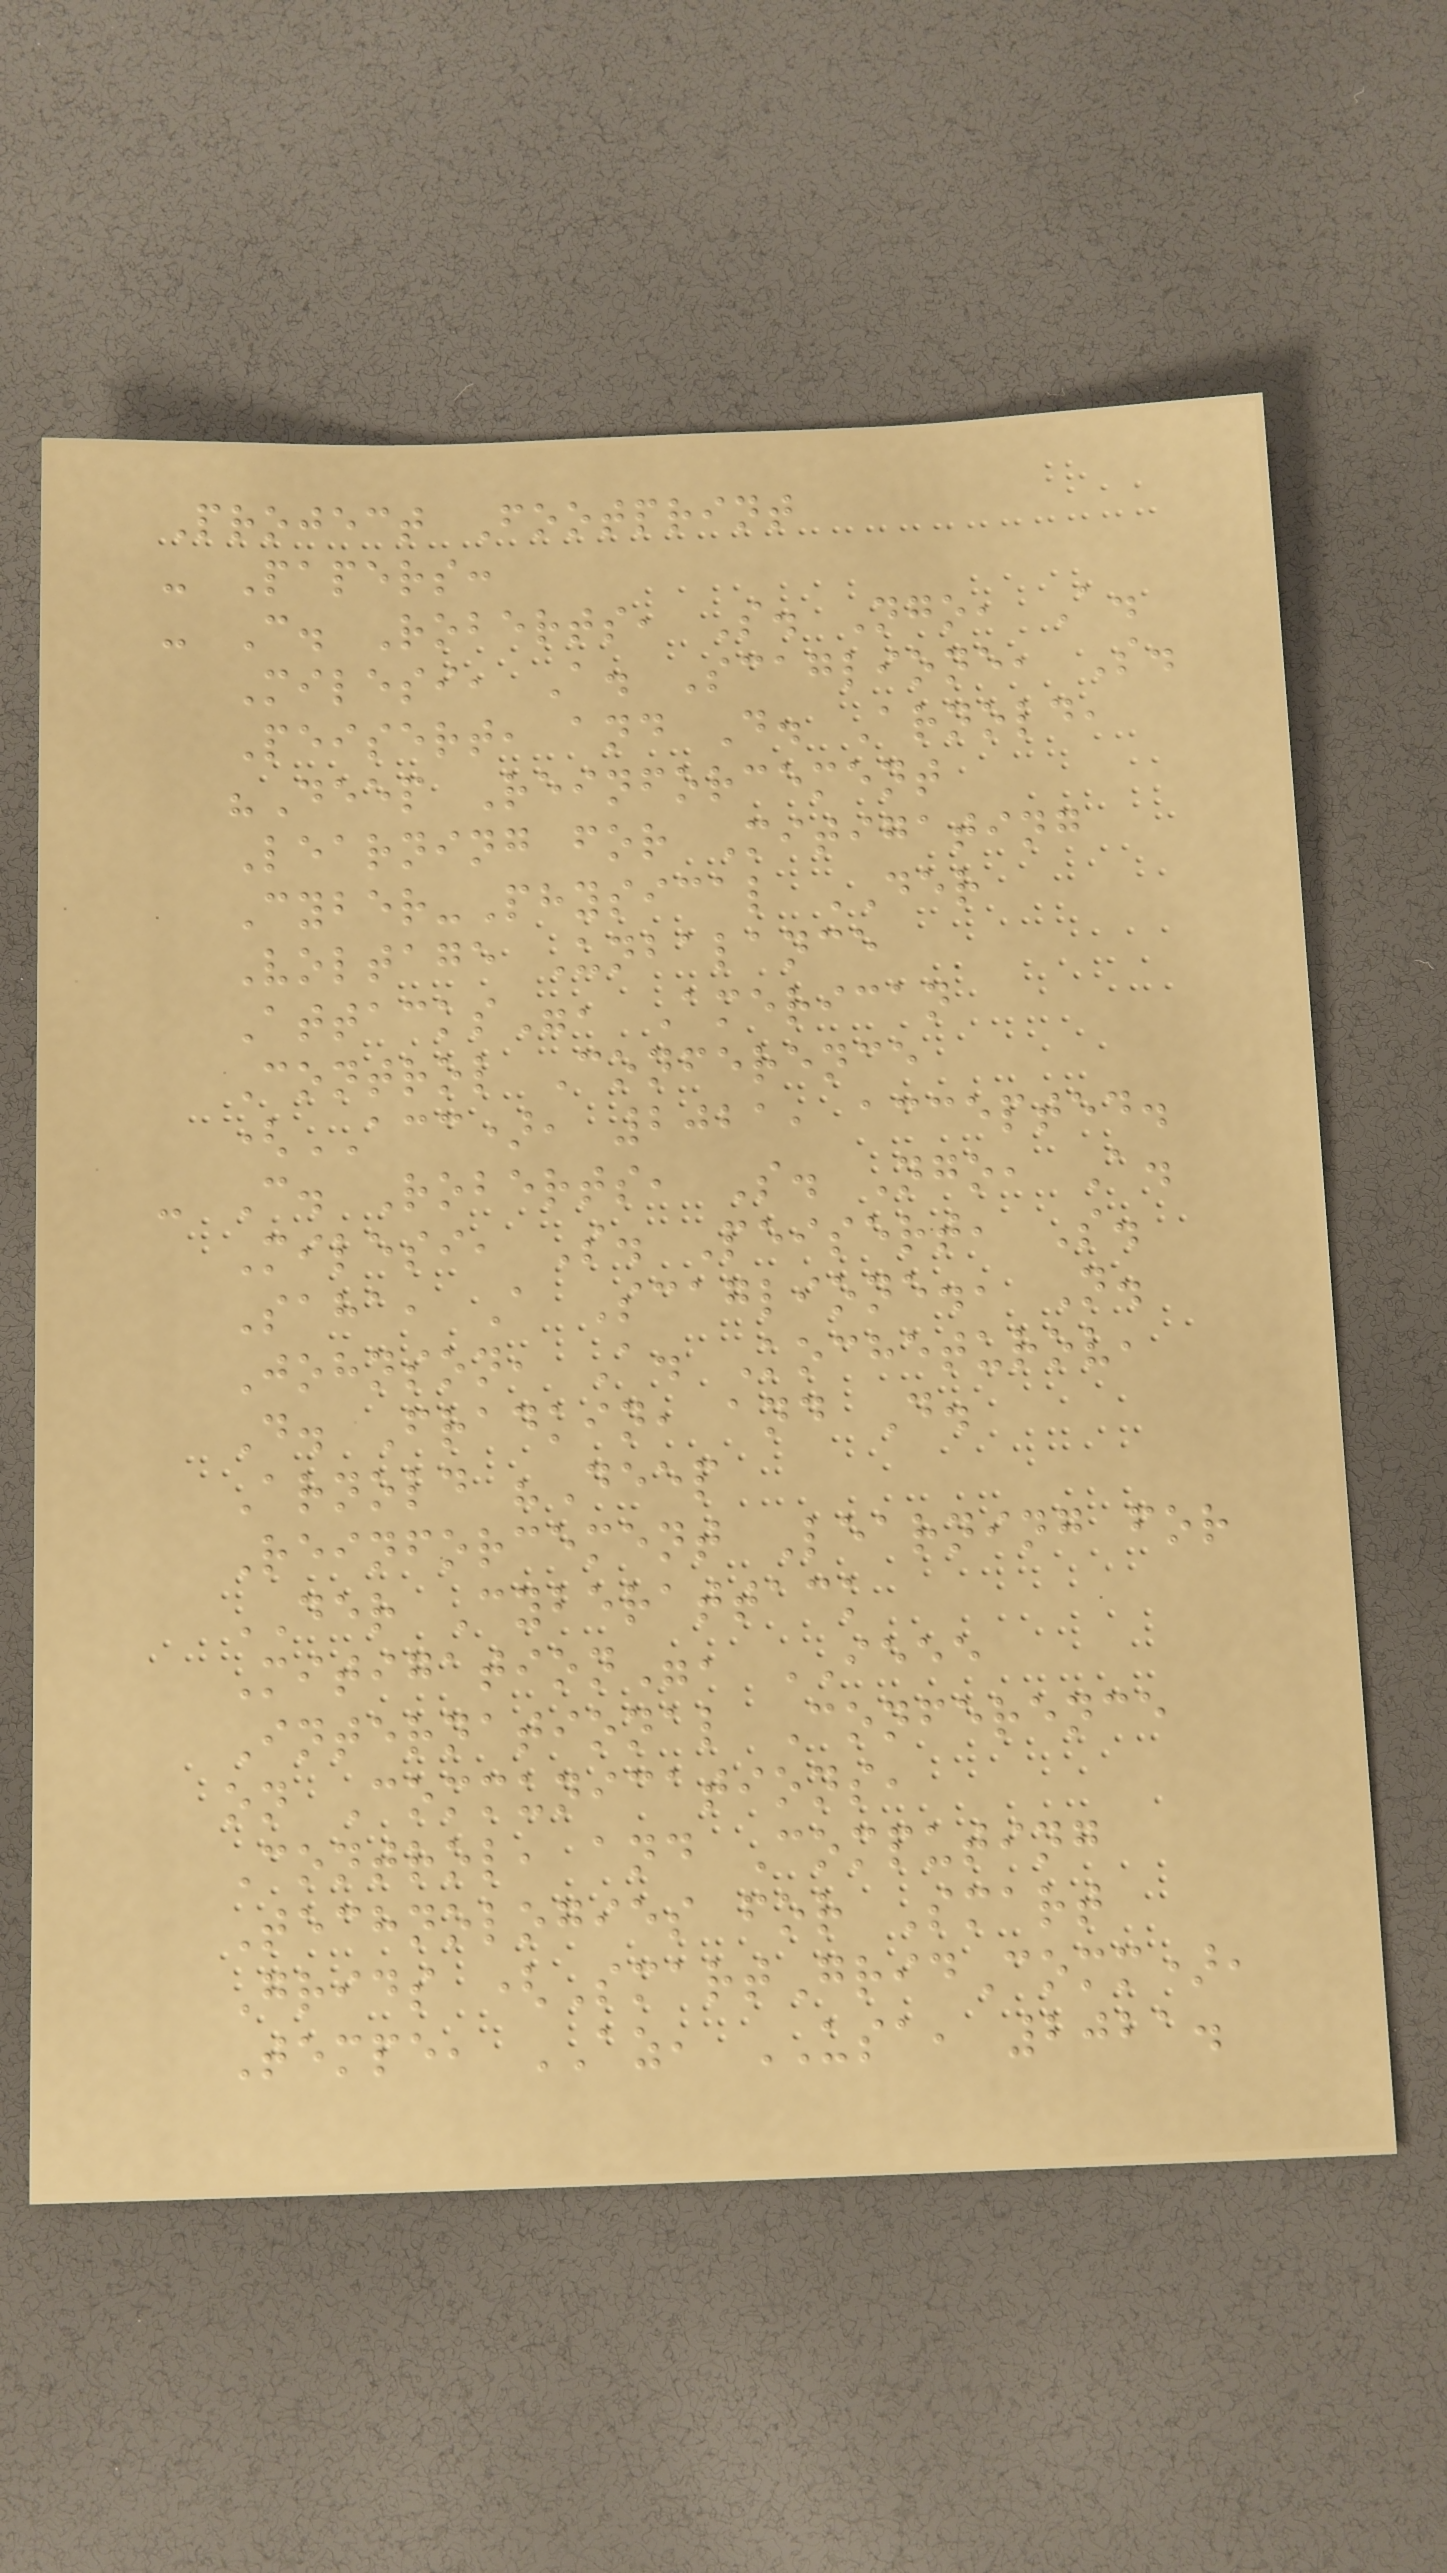Project Footprint
- Papers:
- C. Roberts, S. Ngo, A.
Milesi, A. Scaglione, S.
Peisert, and D. Arnold,
"Deep Reinforcement
Learning for Mitigating
Cyber-Physical DER
Voltage Unbalance
Attacks", American
Control Conference
(ACC), 2021, accepted.
- C. Roberts, S. Ngo, A.
Milesi, S. Peisert, S.
Saha, A Scaglione., N.
Johnson, A. Kocheturov,
D. Fradkin, and D.
Arnold "Deep
Reinforcement Learning for
DER Cyberattack
Mitigation", IEEE
International Conference
on Communications,
Control, and Computing
Technologies for Smart
Grids (SmartGridComm),
Tempe, AZ, USA, 2021.
